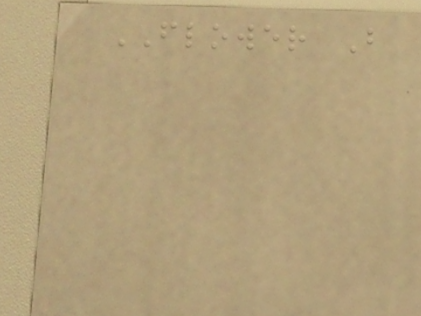FLOWER B
